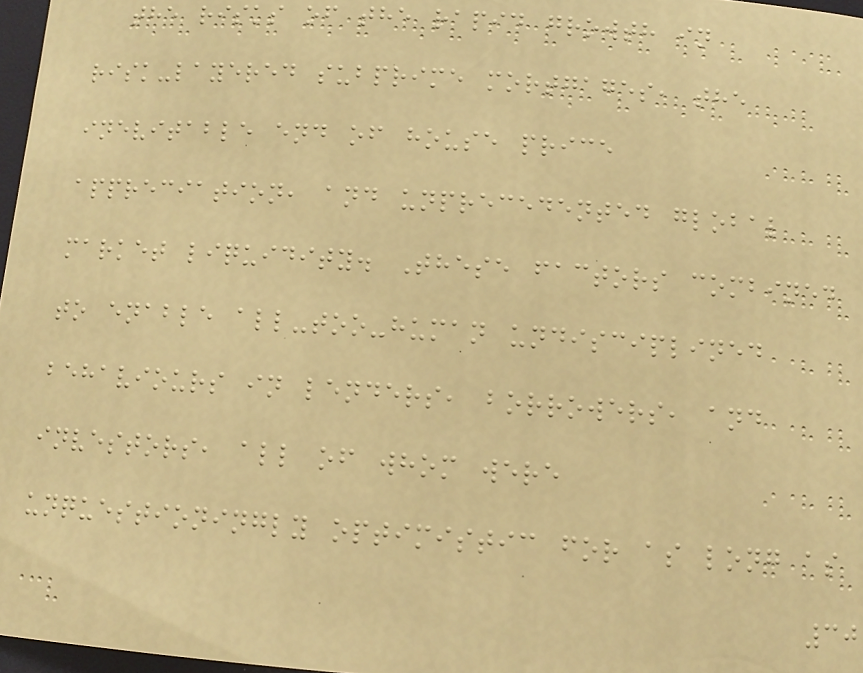the risks of the rapid growth in
risk-layered subprime mortgages, the
inevitable end of house price
appreciation, and unprecedented global
market liquidity. These factors combined
to enable all-too-human undisciplined
behaviours in lenders, borrowers, and
investors, all of whom were
unquestioningly optimistic for as long as
30
